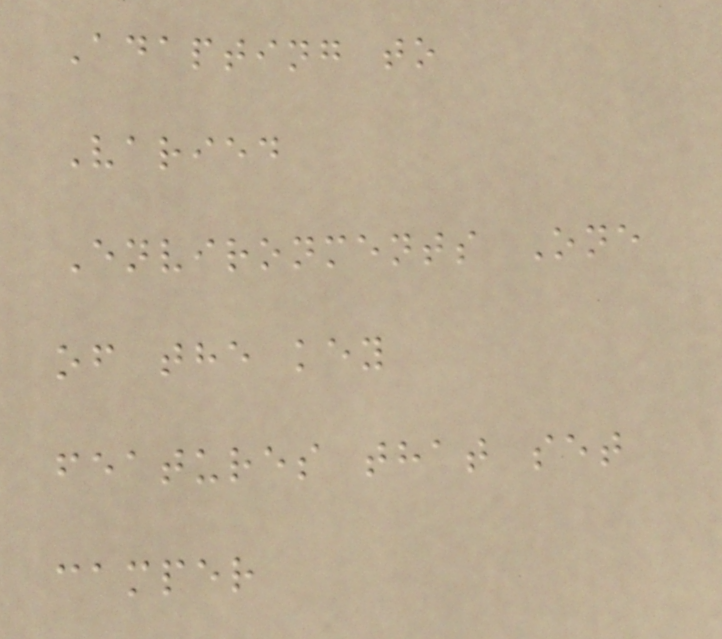Adapting to
Varied
Environments One
of the key
features that set
camper
